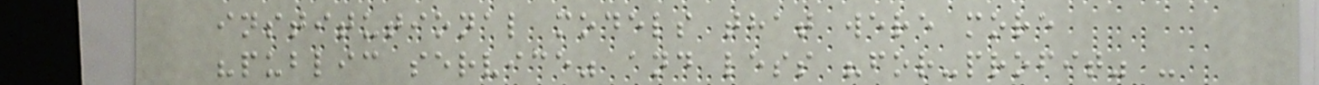institutional models that were more
"public service" and less "for-profit" -
